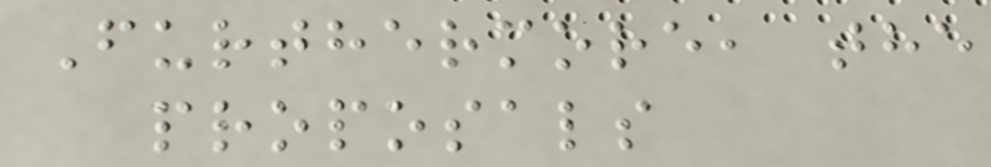Furthermore, the
proposals
